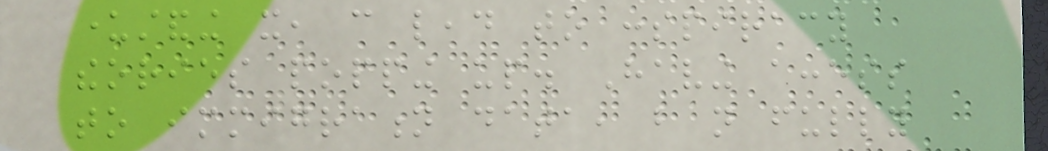understanding it, can lead to conspiracy
theories popping up. Having access
to immigration data, but not fully
